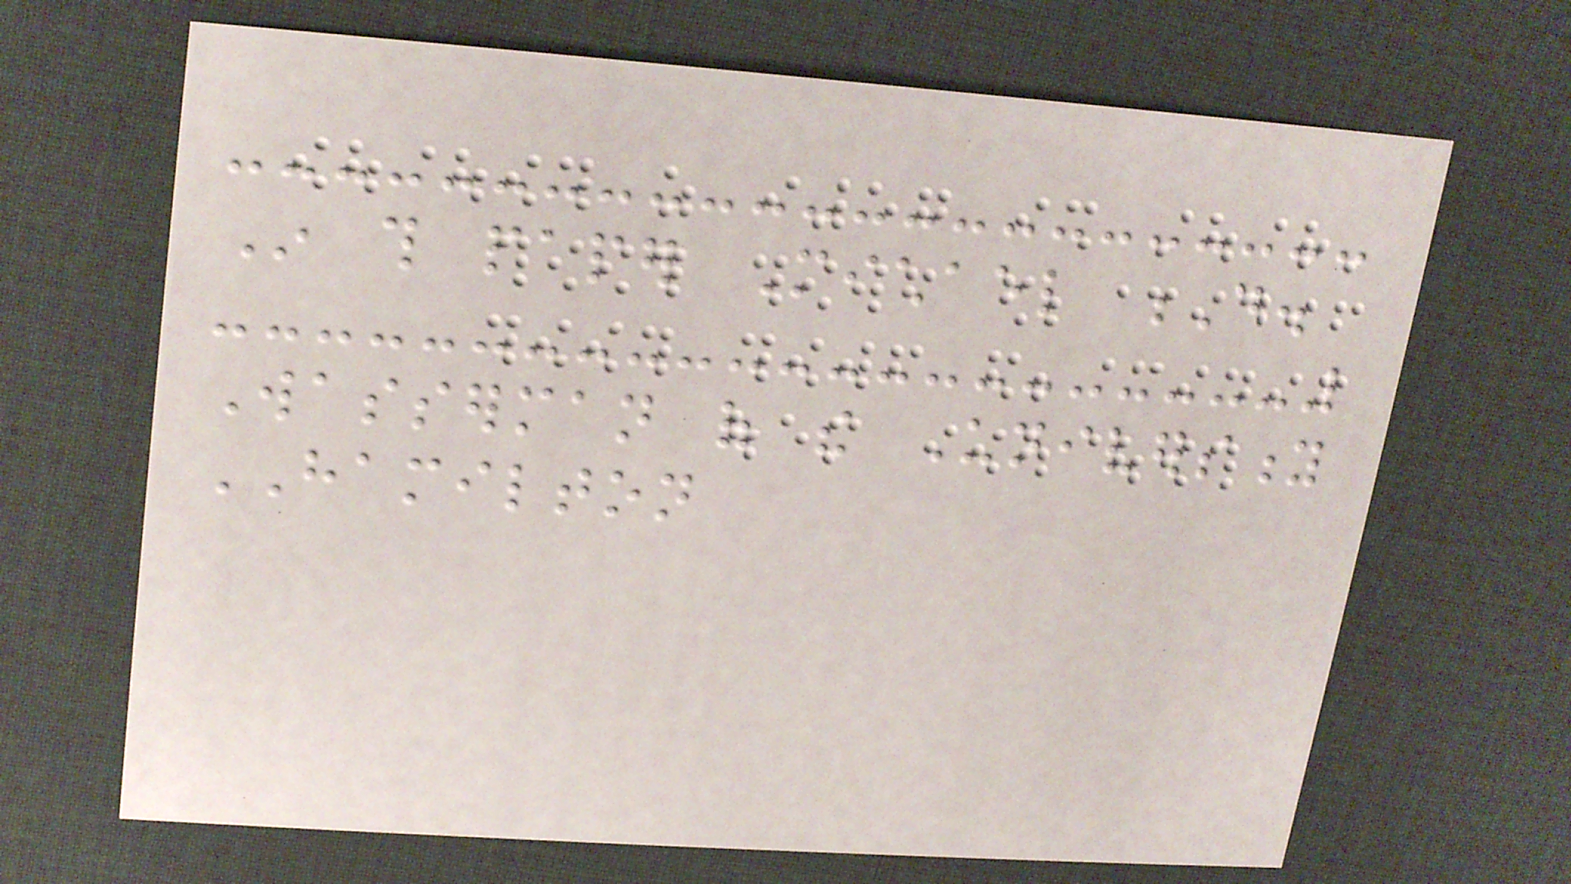In this paper Michael D.
Wasserman of the University
HAMILTON
